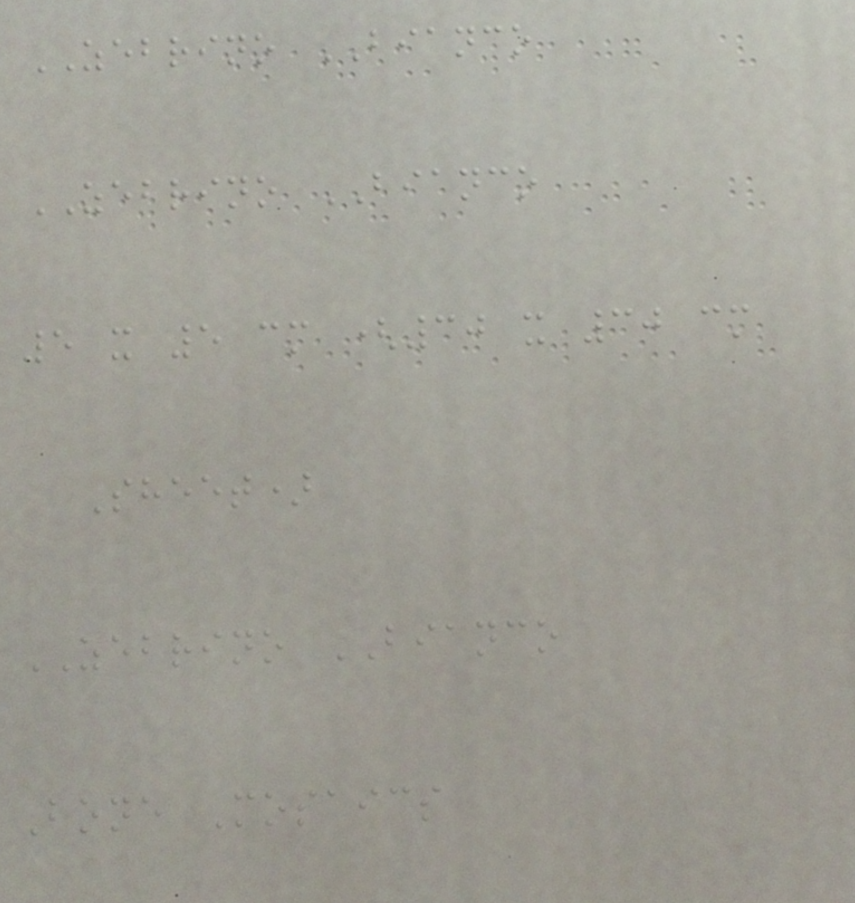ZEBRINO BIANCO
ZEBRINO BIANCO
5 x 5 cm (30 x 30 cm
Sheet)
ZEBRINO BIANCO
Bone Mosaics
